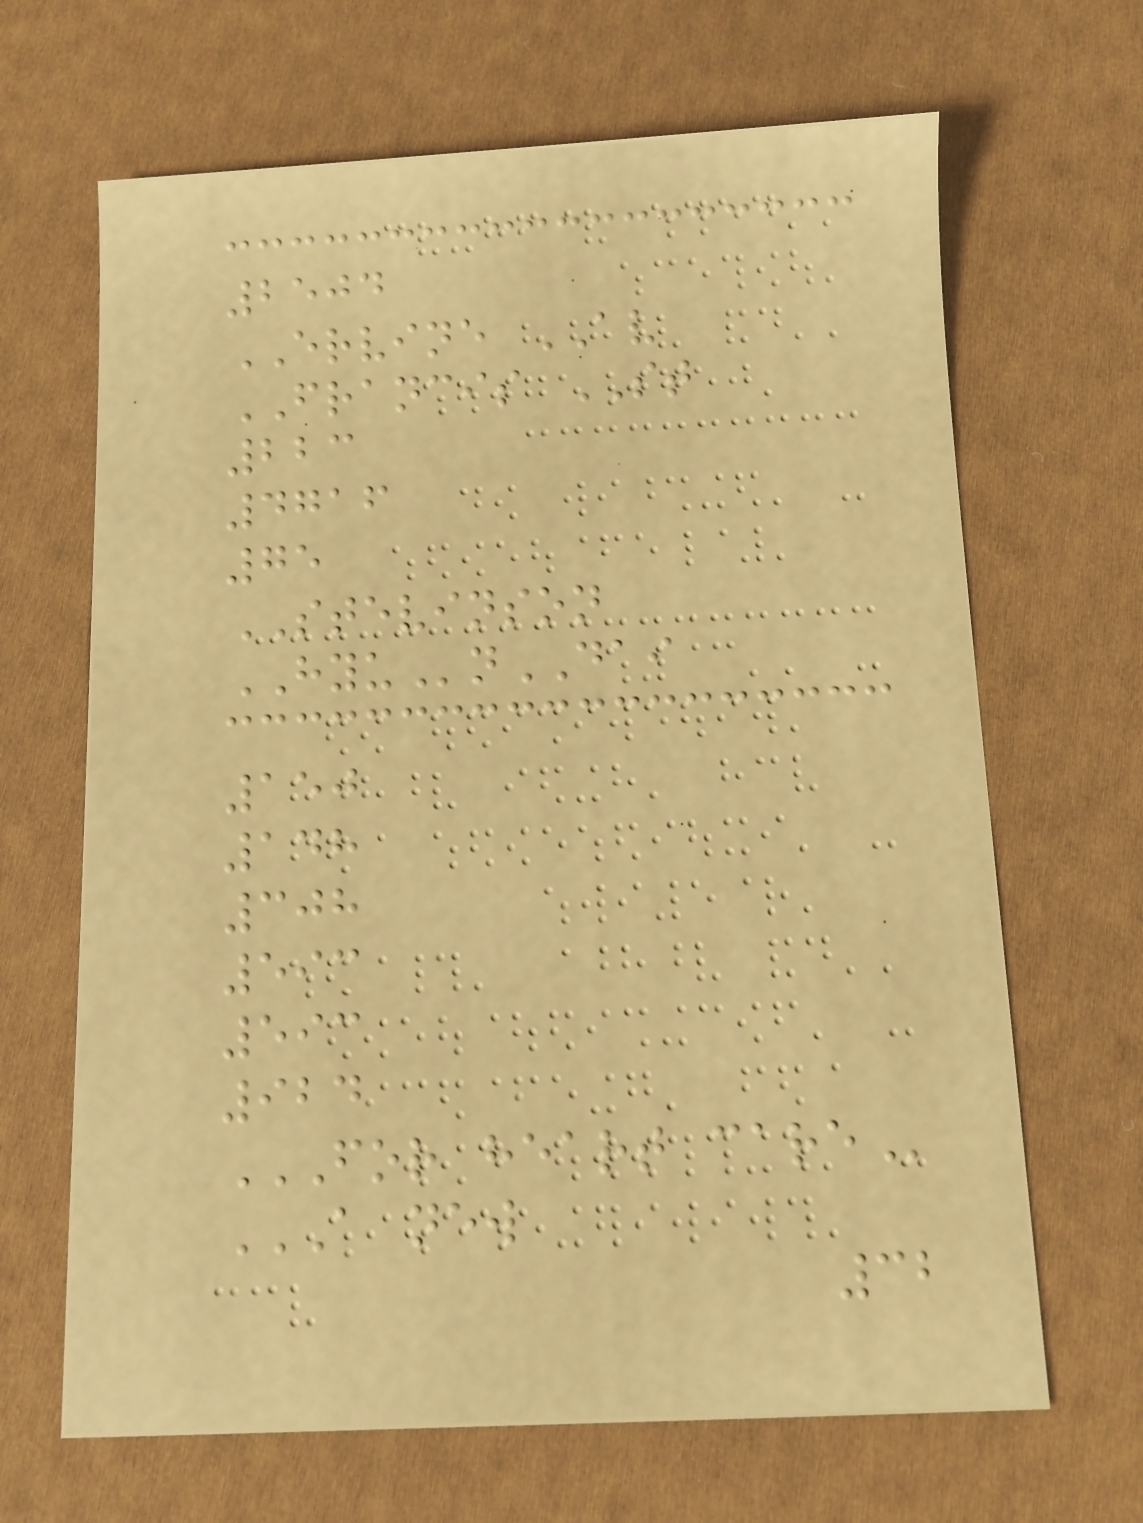2504
ERVINE AV
FRANCIS ST
223
4716
75
STEVINSON
HYUnDAI
150
148
308
593
593
924
FOR HEART CARE
A NEW
32
